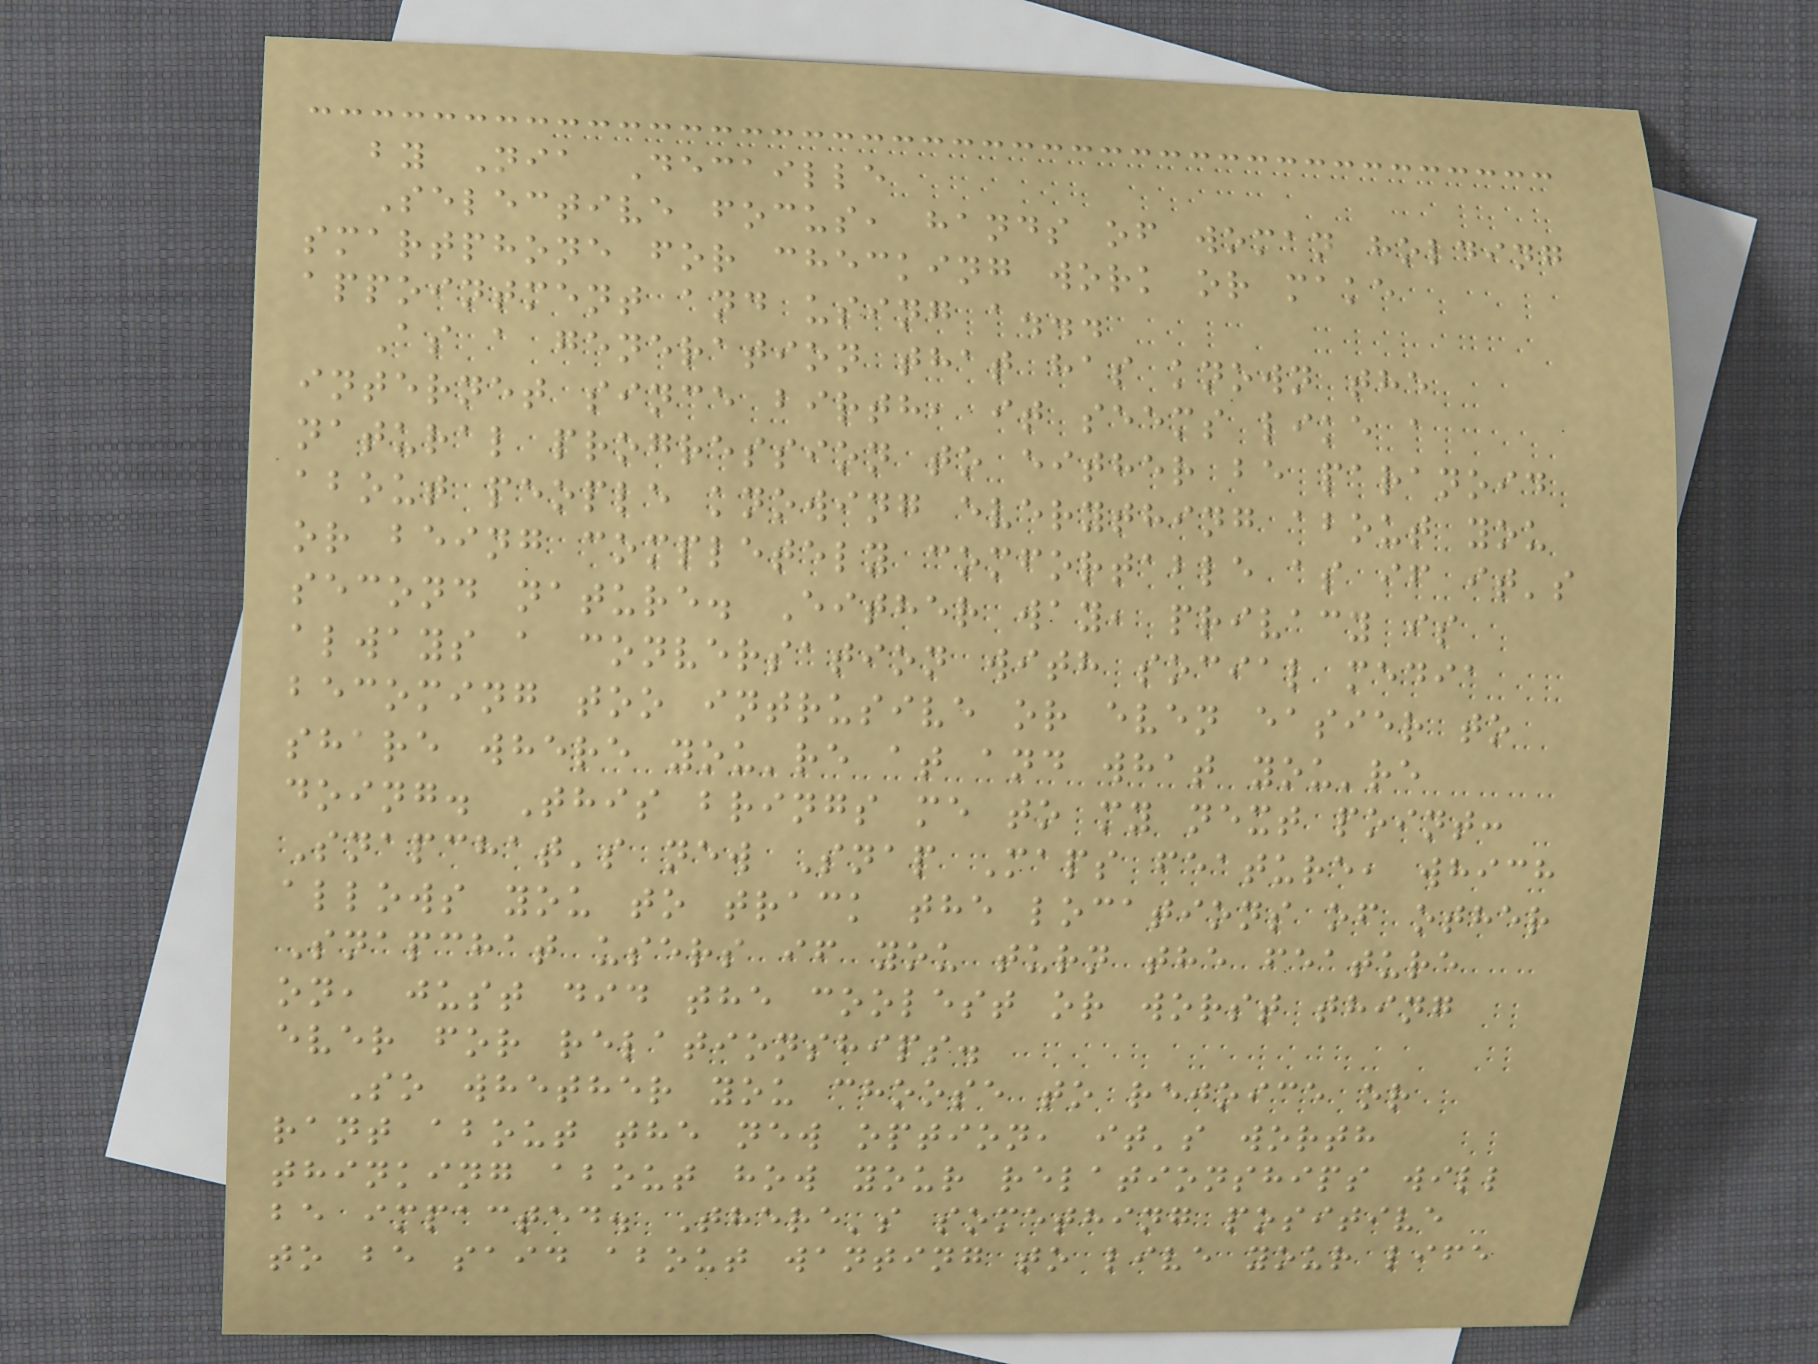by Nia Decaille
Selective focus, hands of woman holding
smartphone for checking work or make
appointment and using a...
As a generation that has known the
internet since birth, it seems like a
natural progression to either be paranoid
about people knowing everything about you
or being completely comfortable as if it's
second nature. Either way, privacy is
always a conversation with social media
becoming too intrusive or even easier to
share where you're at and what you're
doing. This brings me to my next point:
Snapchat's new Snap Maps feature, which
allows you to track the locations of other
Snapchat users if you turn the feature
on, just did the coolest or worst thing
ever for relationships.
So whether you choose to rejoice or
rant about the new option, it's worth
thinking about how your relationships will
be impacted. There's something positive
to be said about wanting to live your life
